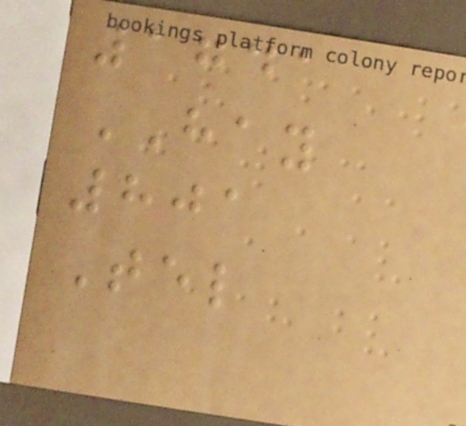1741
HAY
801
Tel
